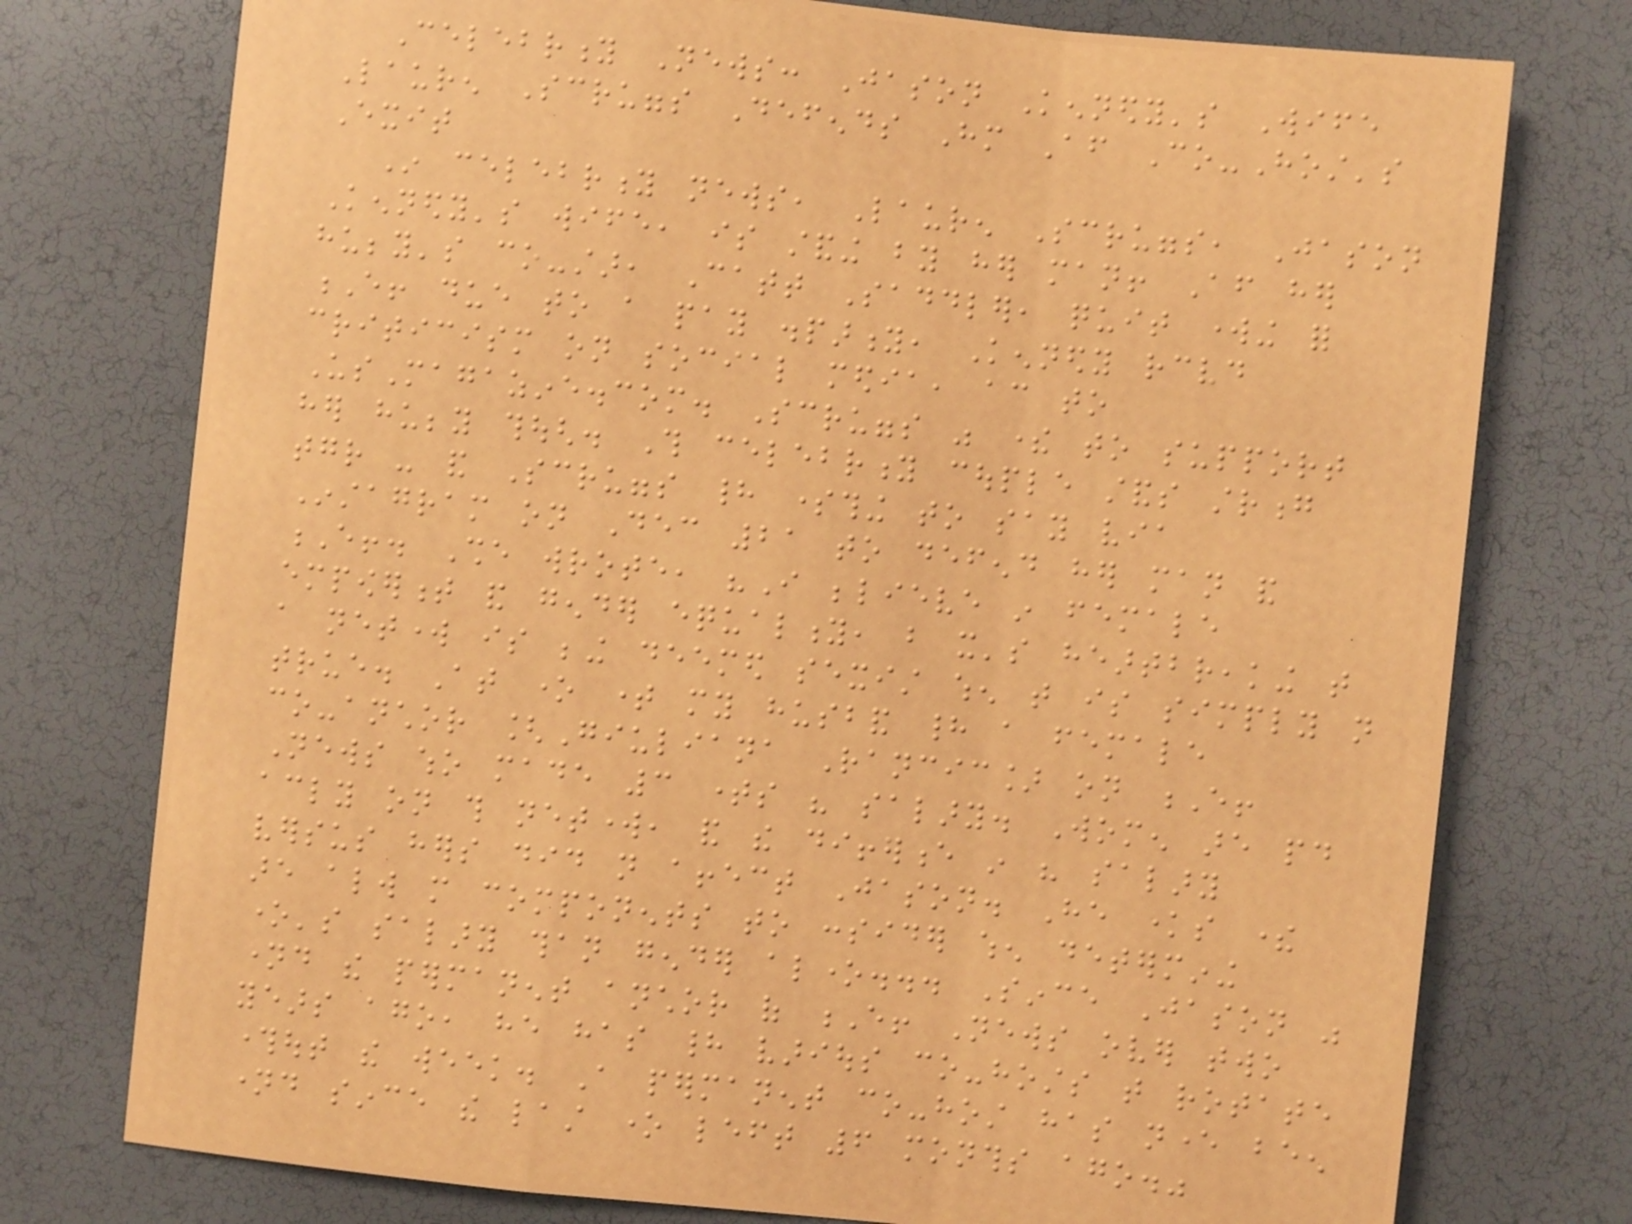Celebrity News: Jason Kennedy's Wife
Lauren Scruggs Defends Him After Co-Host's
Exit
In celebrity news, Lauren Scruggs, Jason
Kennedy's wife, is standing by her man! After her
hubby's co-star, Catt Saddler, quit working for
E! due to a pay disparity, Kennedy received
criticism on social media, according to
UsMagazine.com. Scruggs was there to support
her hubby though. This celebrity couple stands strong
together - and Scruggs had something to say via
Instagram on Dec 21 to defend her man and
E!. She wrote, "I believe in female
empowerment and gender equality, but it's heartbreaking that
a network is being deemed sexist when that is simply not
true. At one time my husband had a female
co-anchor [Giuliana Rancic] on E!
News who made 3 times his salary. Women are paid
accordingly on this network, and the difference in his salary
versus hers did not affect Jason. He knows there
are always more components to consider when determining
one's salary than gender alone... Since Jason was
named the permanent anchor of E! News over two
years ago, he has had various co-hosts that rotate
throughout the week. A permanent co-host has never been
named since the last one left 6 months ago."
